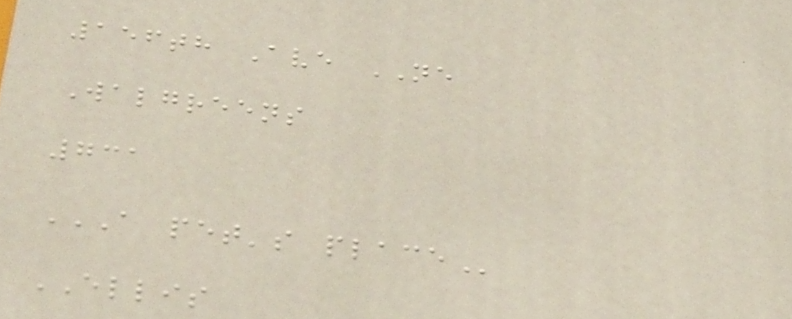156th Ave NE
Walgreens
731
A PET'S PLACE
ELLIS
